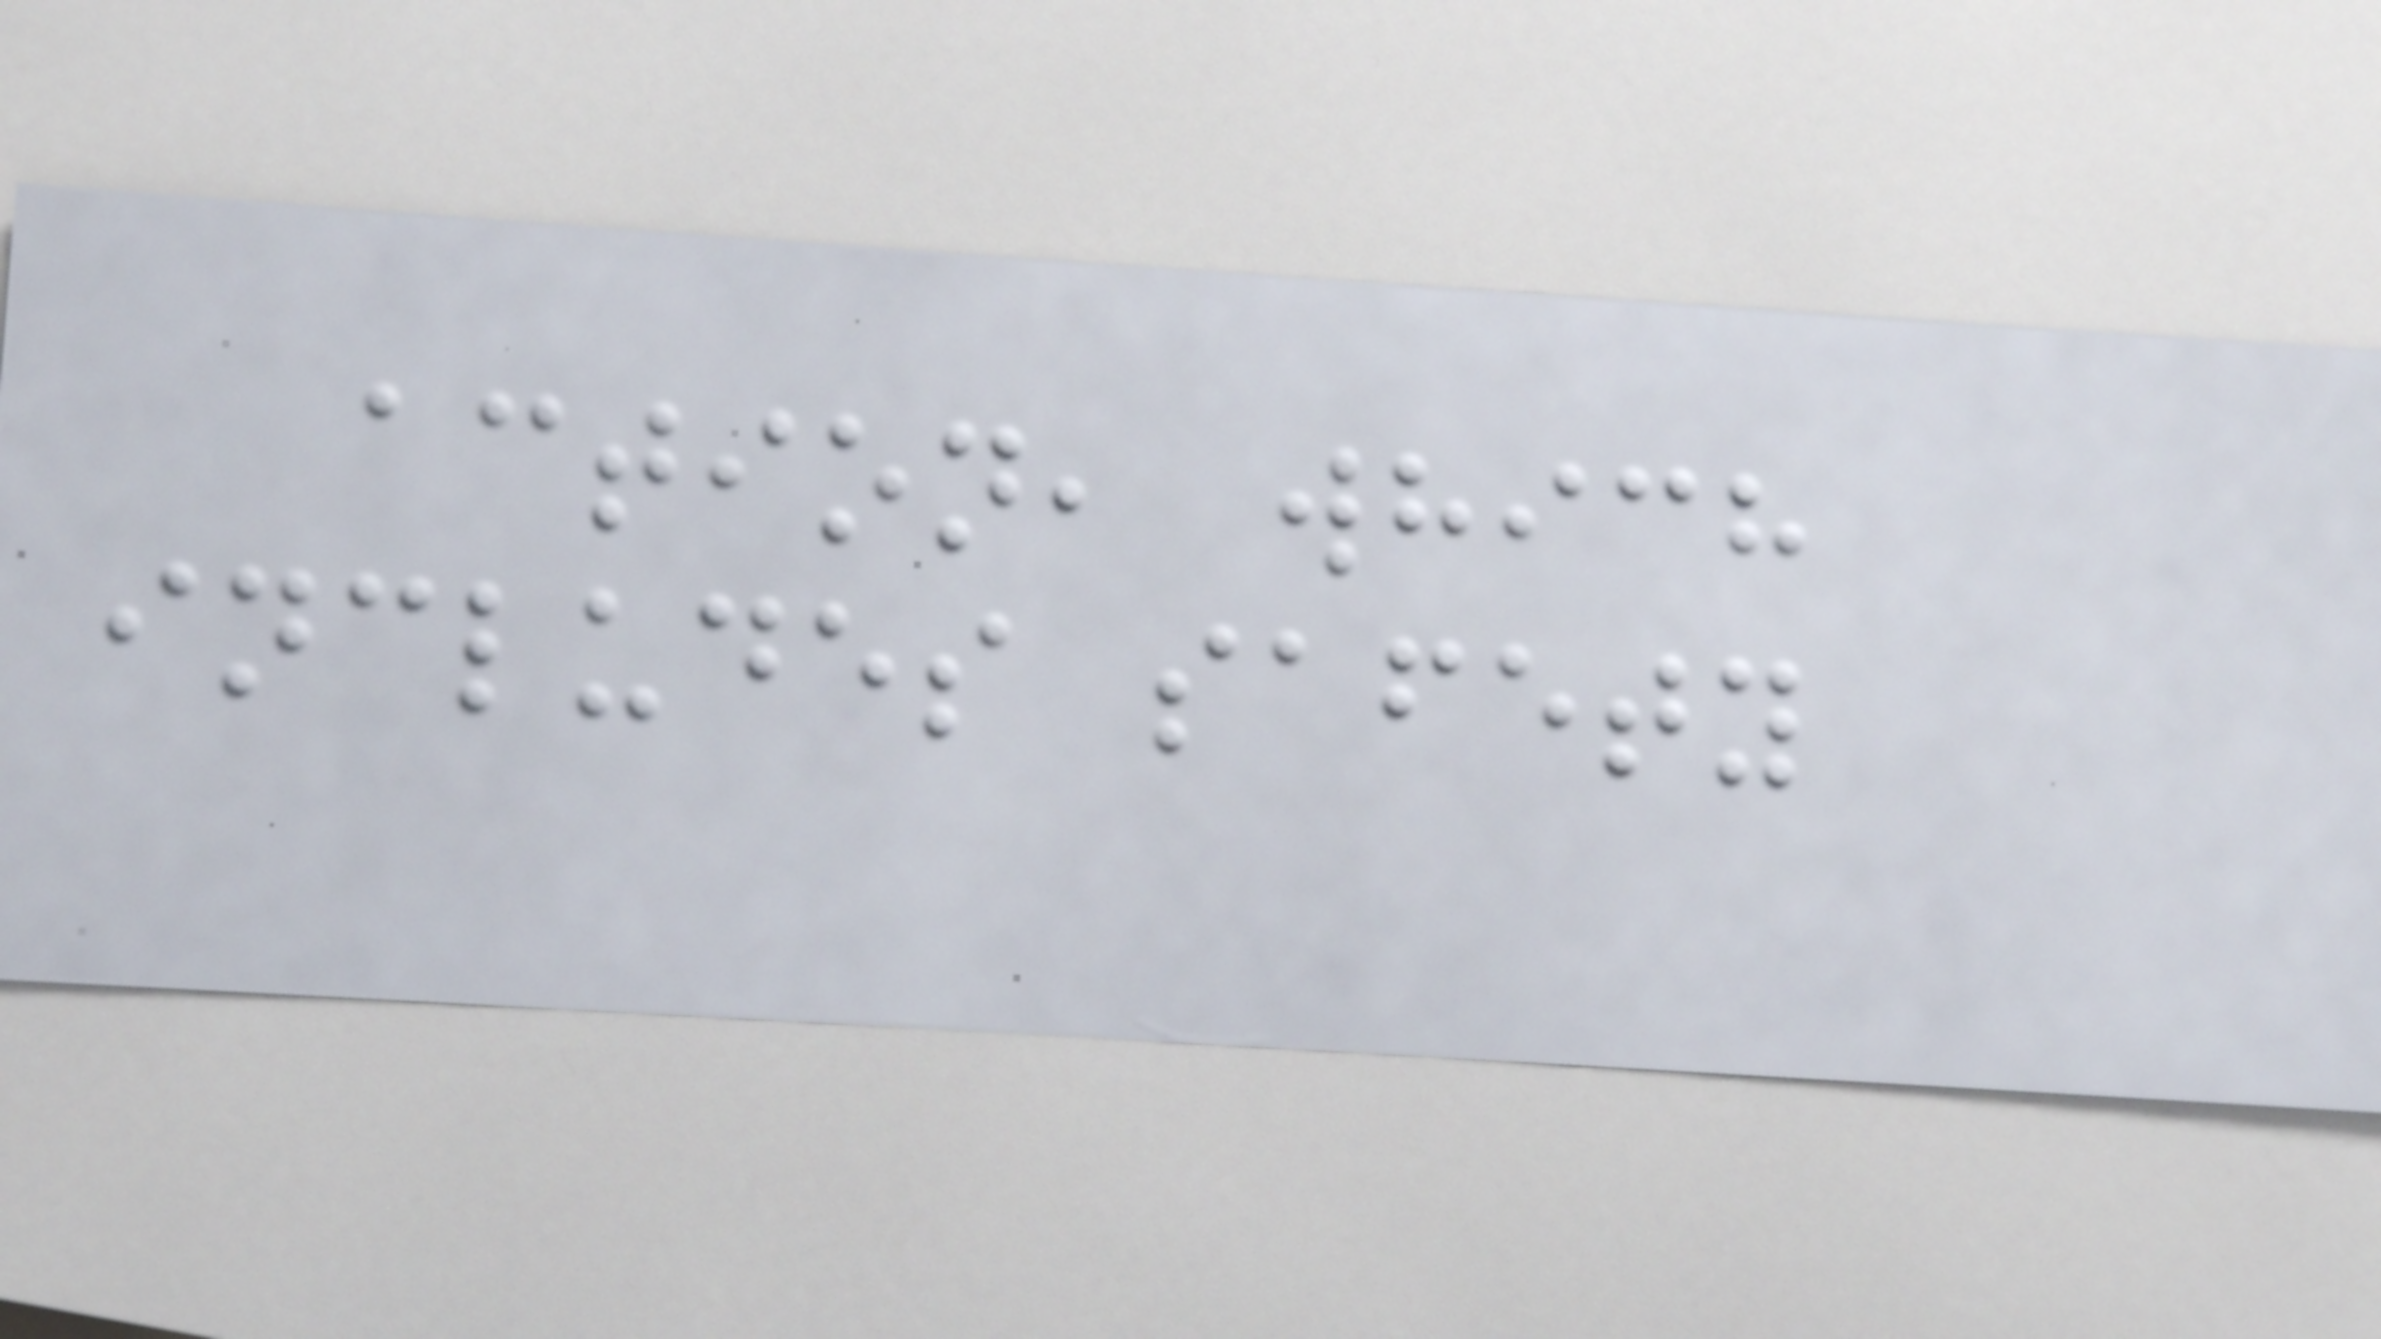action, which
includes safety
